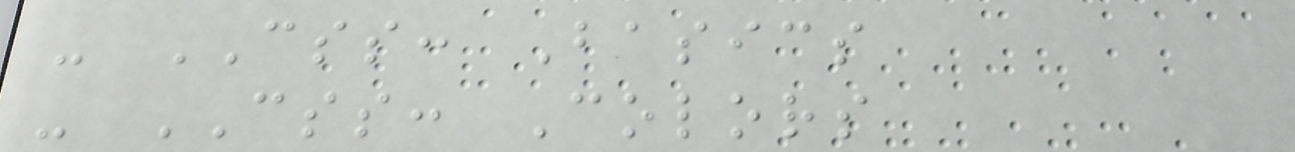- CSS: Basics
- CSS: Colors
